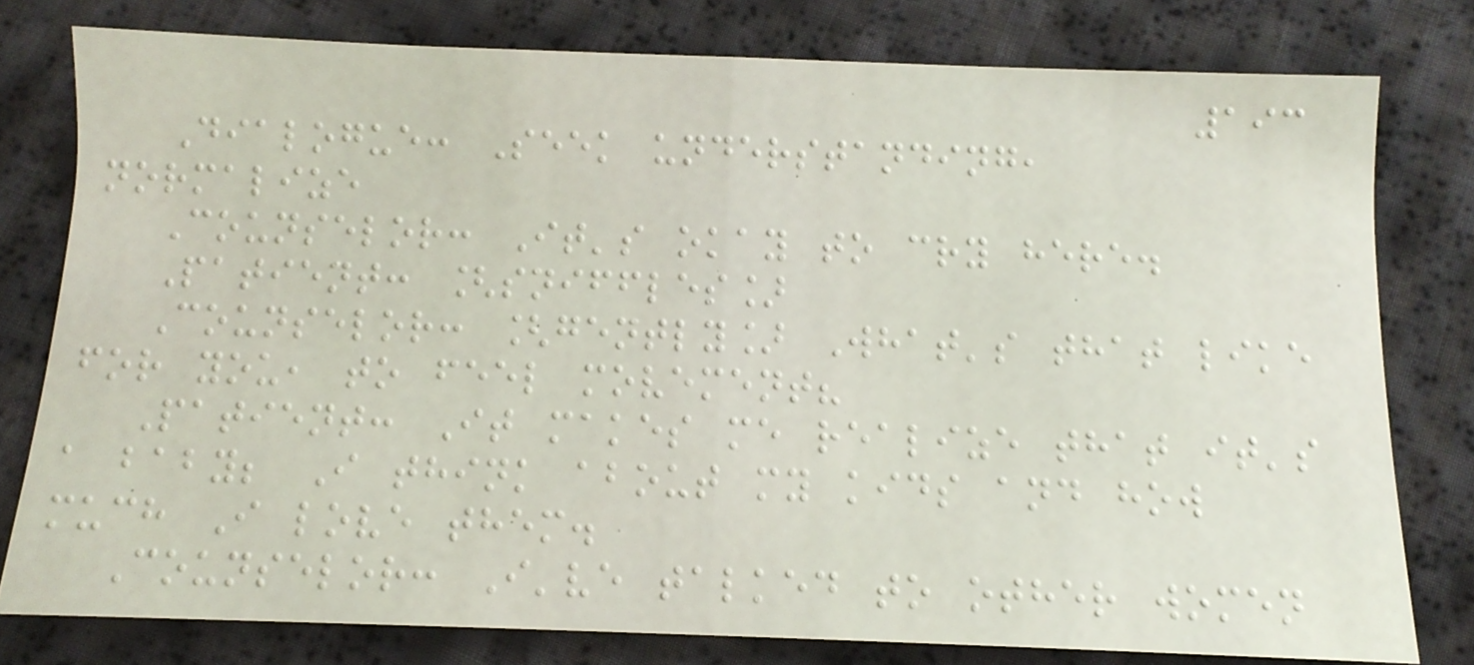193
Dialogue: Seek understanding,
normalize
Counselor: It's okay to cry here.
Patient: [sniffles]
Counselor: [gently] What's that like
for you, to feel movement?
Patient: It makes me realize that it's
a baby; I think about my kids and how
much I love them.
Counselor: I've talked to other women
